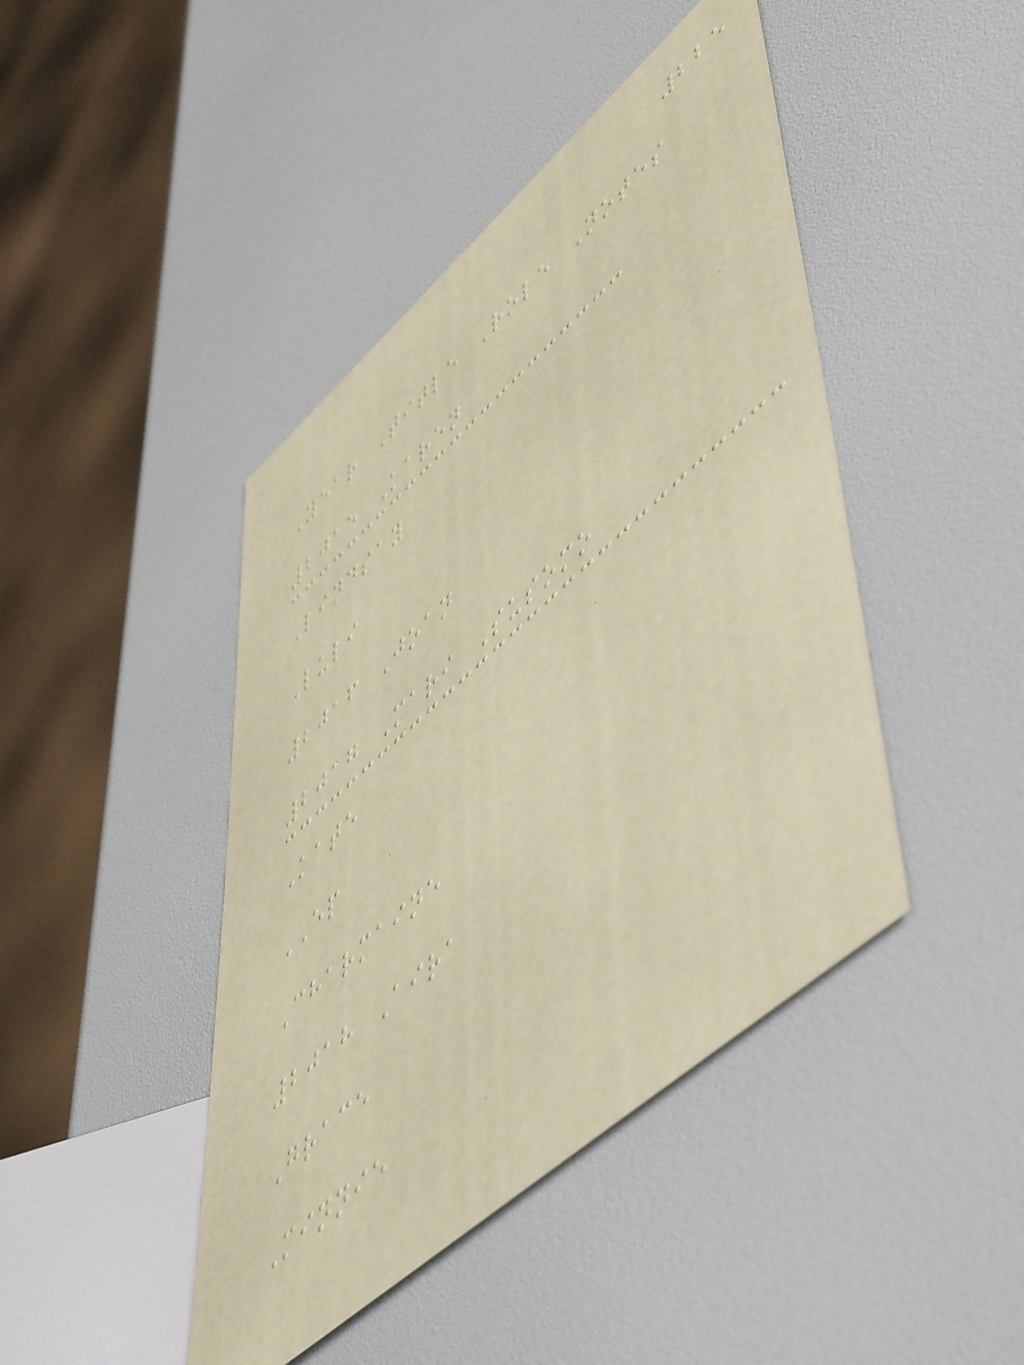225
Year Title Role Notes
2015 Karen
Lindsay
Luli
2016 Joan
2017 Mari Susomo
Kate
EP
Charmaine
2018 Aira
Grace
Minnie
